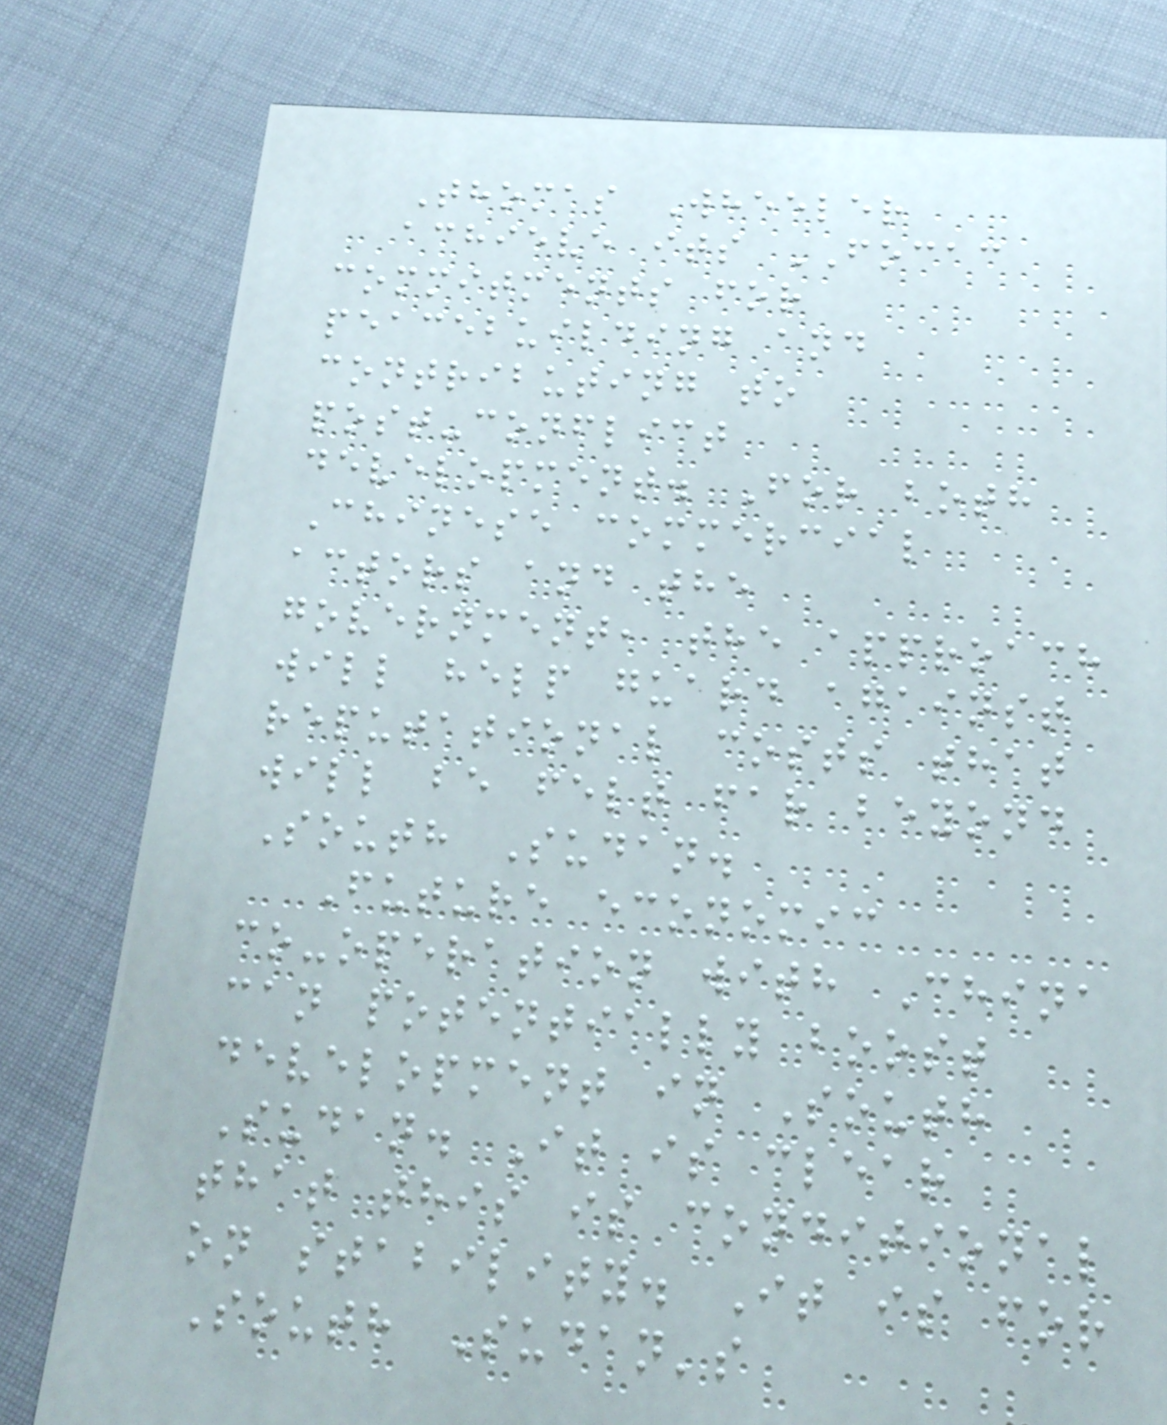Thomas Wheeler
achieve its FOCAC
commitments for
peacebuilding and
contributing to
post-conflict
development. For both
Chinese commercial
actors and the
government, the approach
will help guard against
reputational costs that
will be felt far beyond
South Sudan.
Future economic
co-operation with China
can potentially boost
development in South
Sudan. It is clear
that this is conditional
on stability. It is for
South Sudan's
